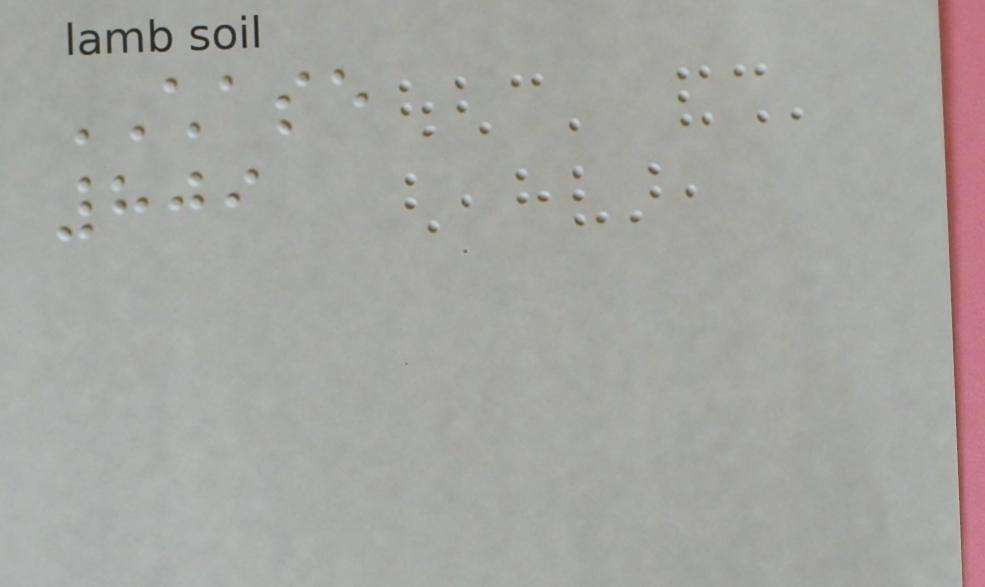CHASE
809
